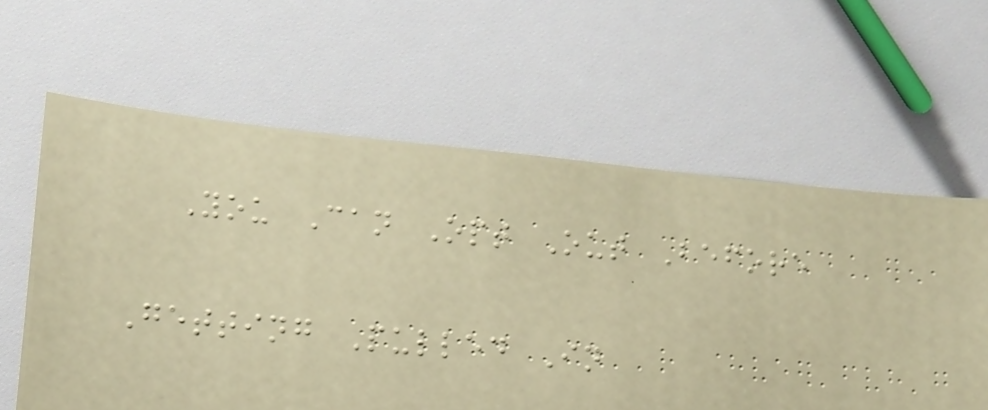You Can Opt Out Before
Getting Pulled In
